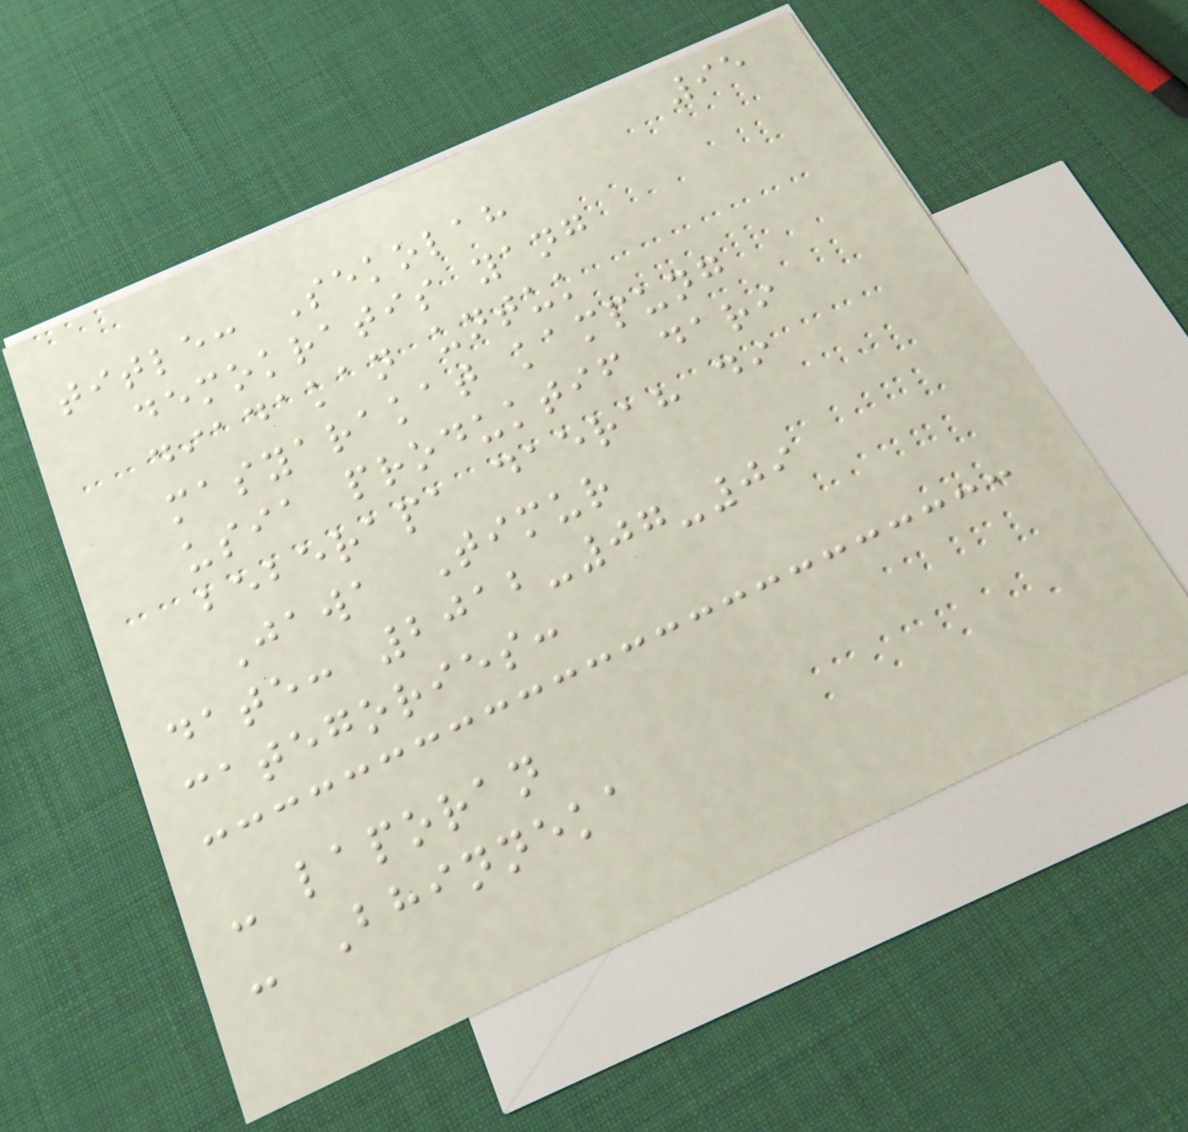95
title: Sekolah
demokratis yang
diadakan untuk
masyarakat kampung
usia produktif dari
beberapa daerah di
Jawa Timur
date: 2012-07-09
categories:
- laporan
- Bhinneka
